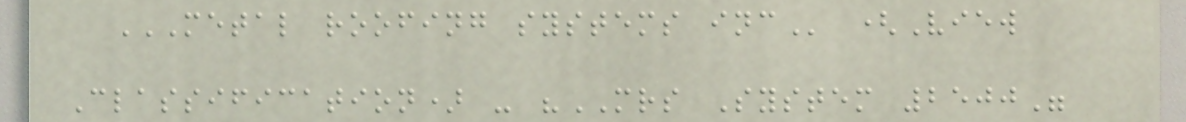METAL ROOFING SYSTEMS INC (View
Classification) - "MRS System 2500"
